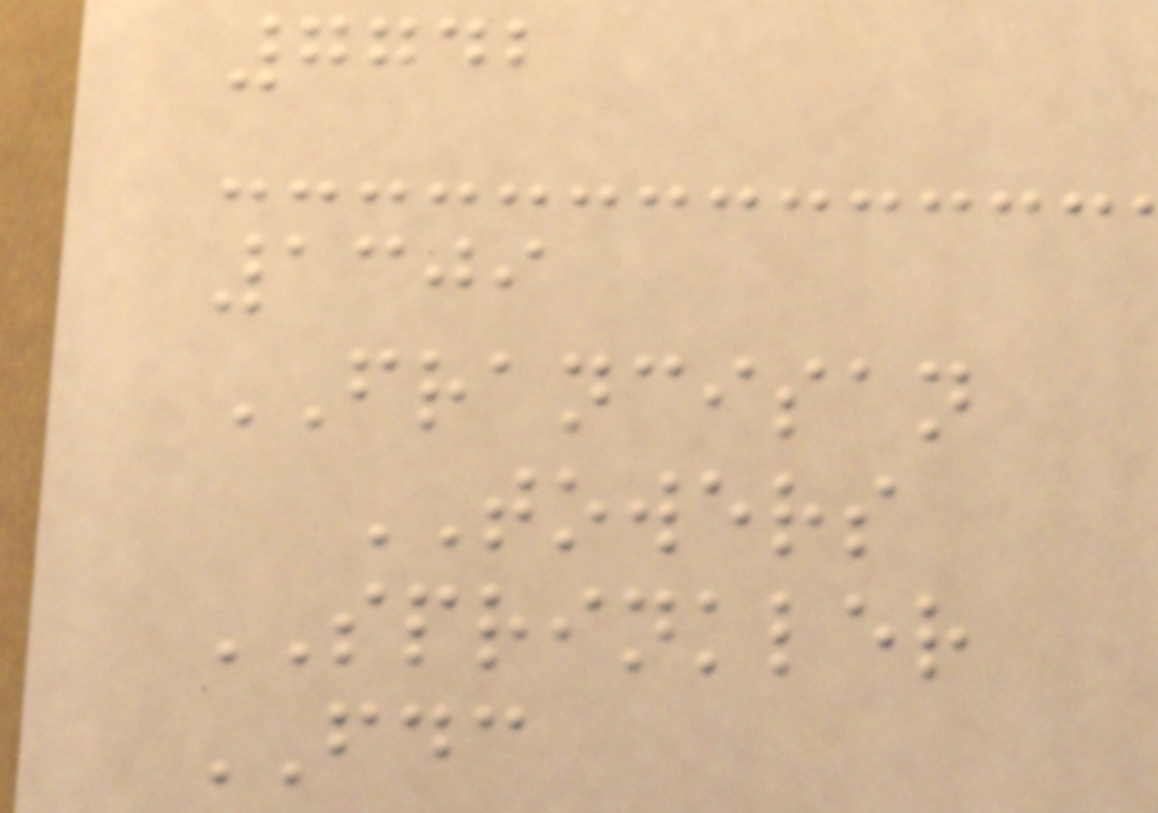7742
1309
FRANCISAN
TOWERS
SPRINKLER
FDC
